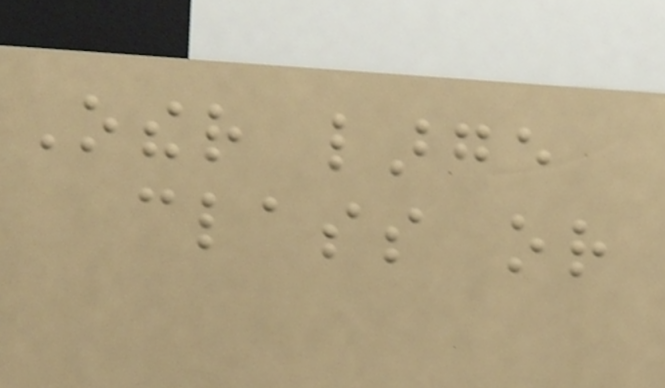Other large
class or
